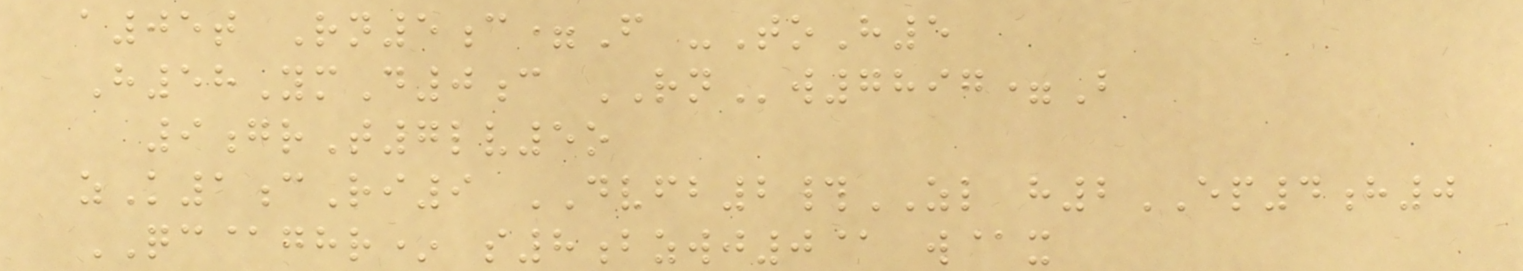a05t Rn5c=F -ToH5
H58YmD0c RNw7897=B
9grT7lv5o
zK1cRi9 DVFB2#ZL h2EP4h0
QC@ghr* s8bzwj0@ w@x
